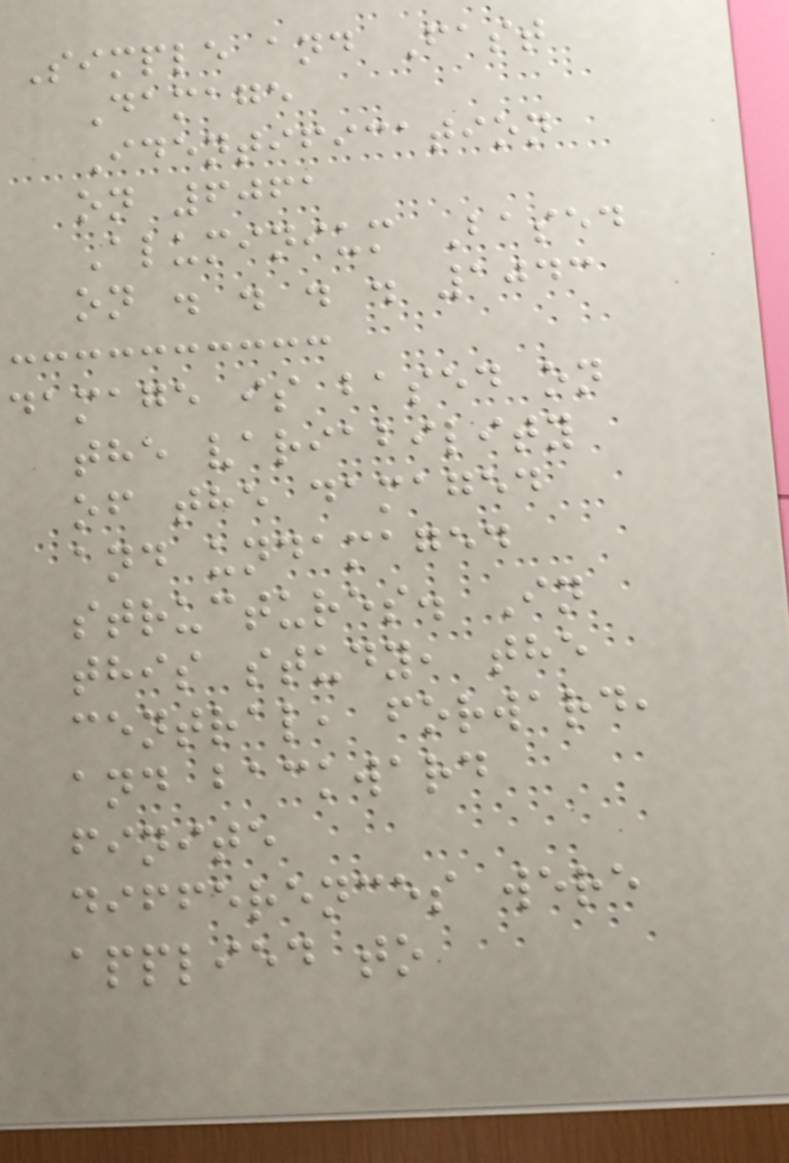Simple and Fast
Damage
Identification
on 6061
Aluminium Based
on . . . . 1043
damage is based on
the variability
of the damaged
and undamaged
structures. In
this study, the
central, forward,
and backward
finite
differences were
applied to
